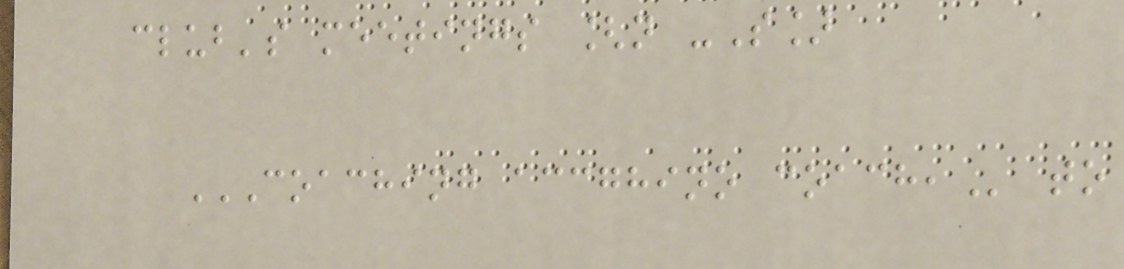club's meetings [n -S]
COACHING ACCGHINO COACH, to
